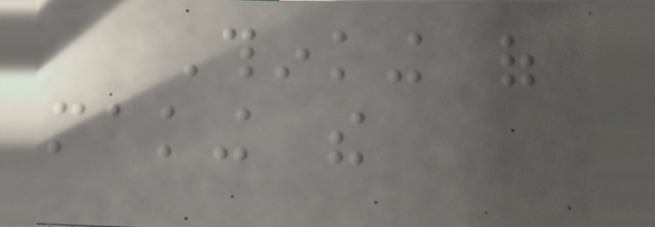Thinking of
making the
